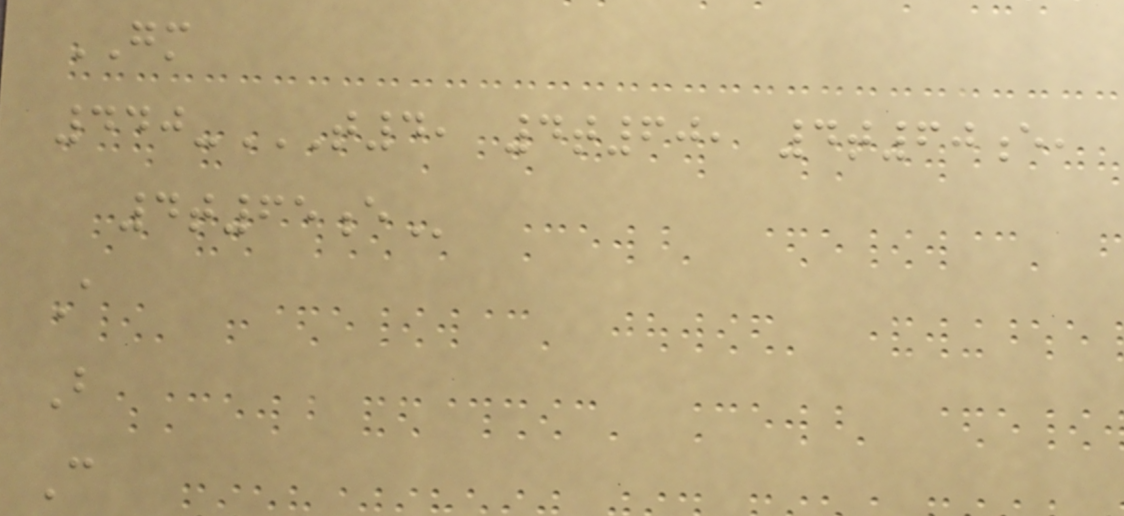GM
440-T4, 4T60, 4T60E,
4T65E
A
B
C
